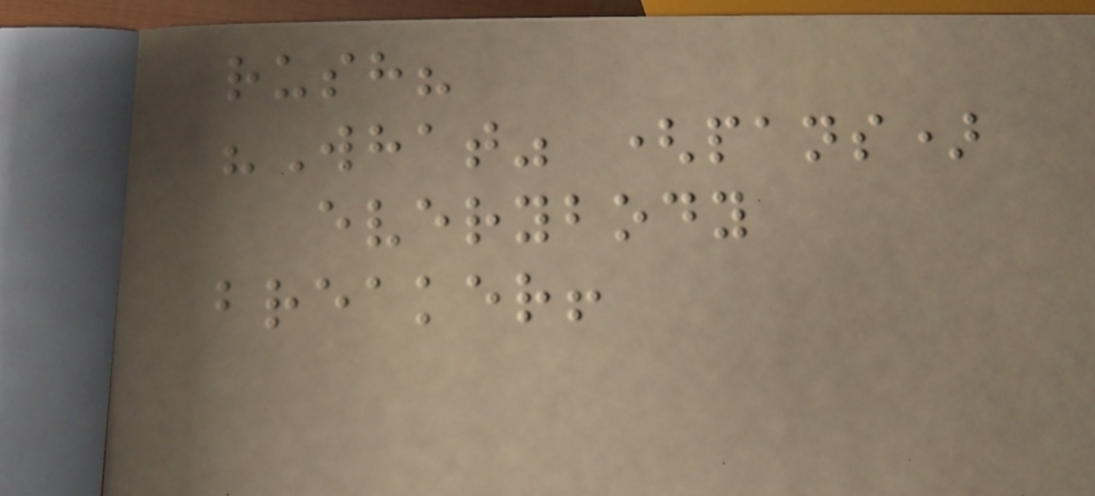rush?
"What" (pans)
everybody
breaker!
